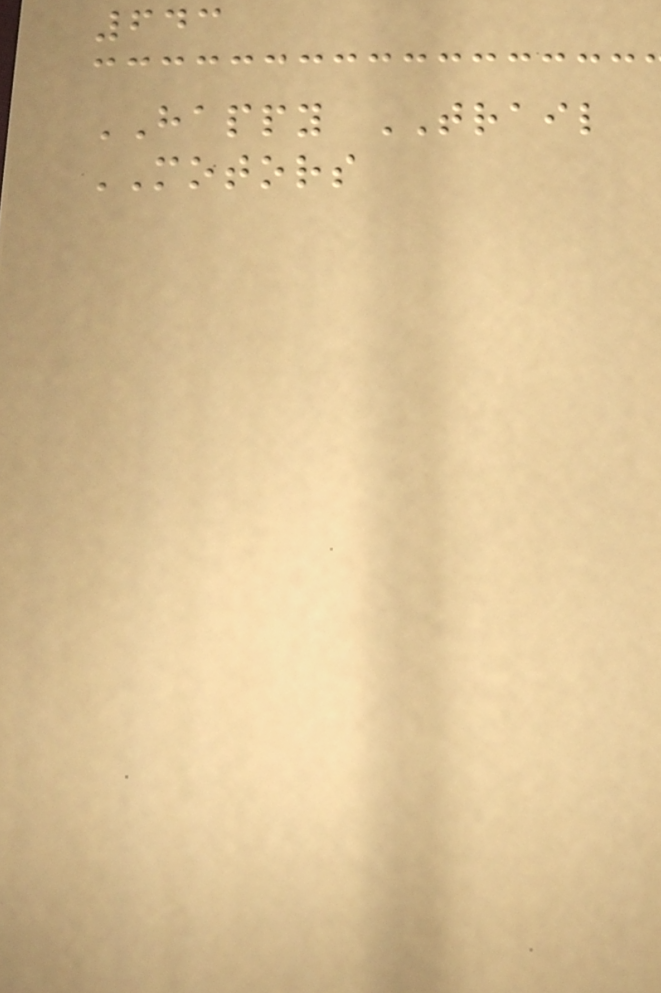643
HAPPY TRAIL
MOTORS
